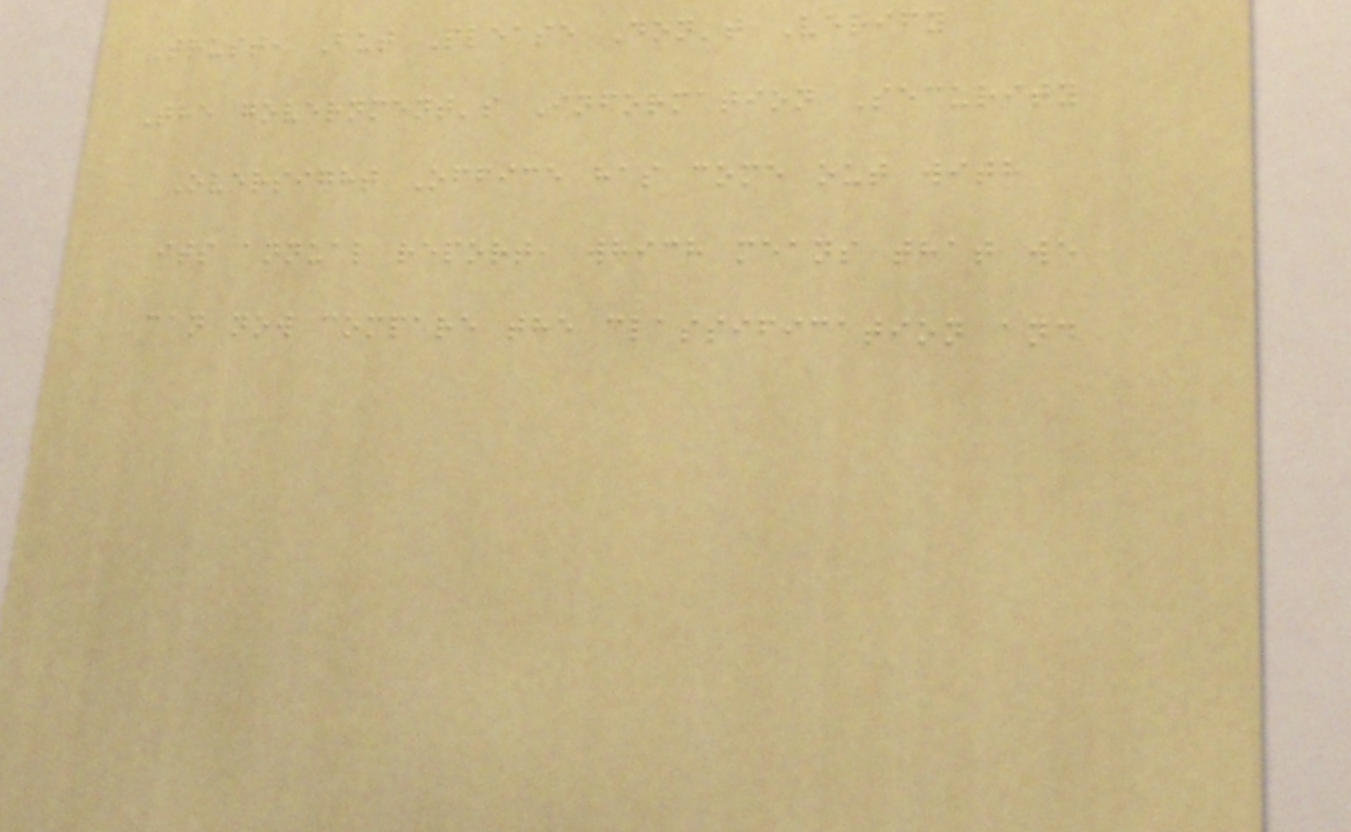Trust, But Please Don't Verify
The government's Information Security
Oversight Office has come out with
its annual report, which means that we
can now compare the classification and
